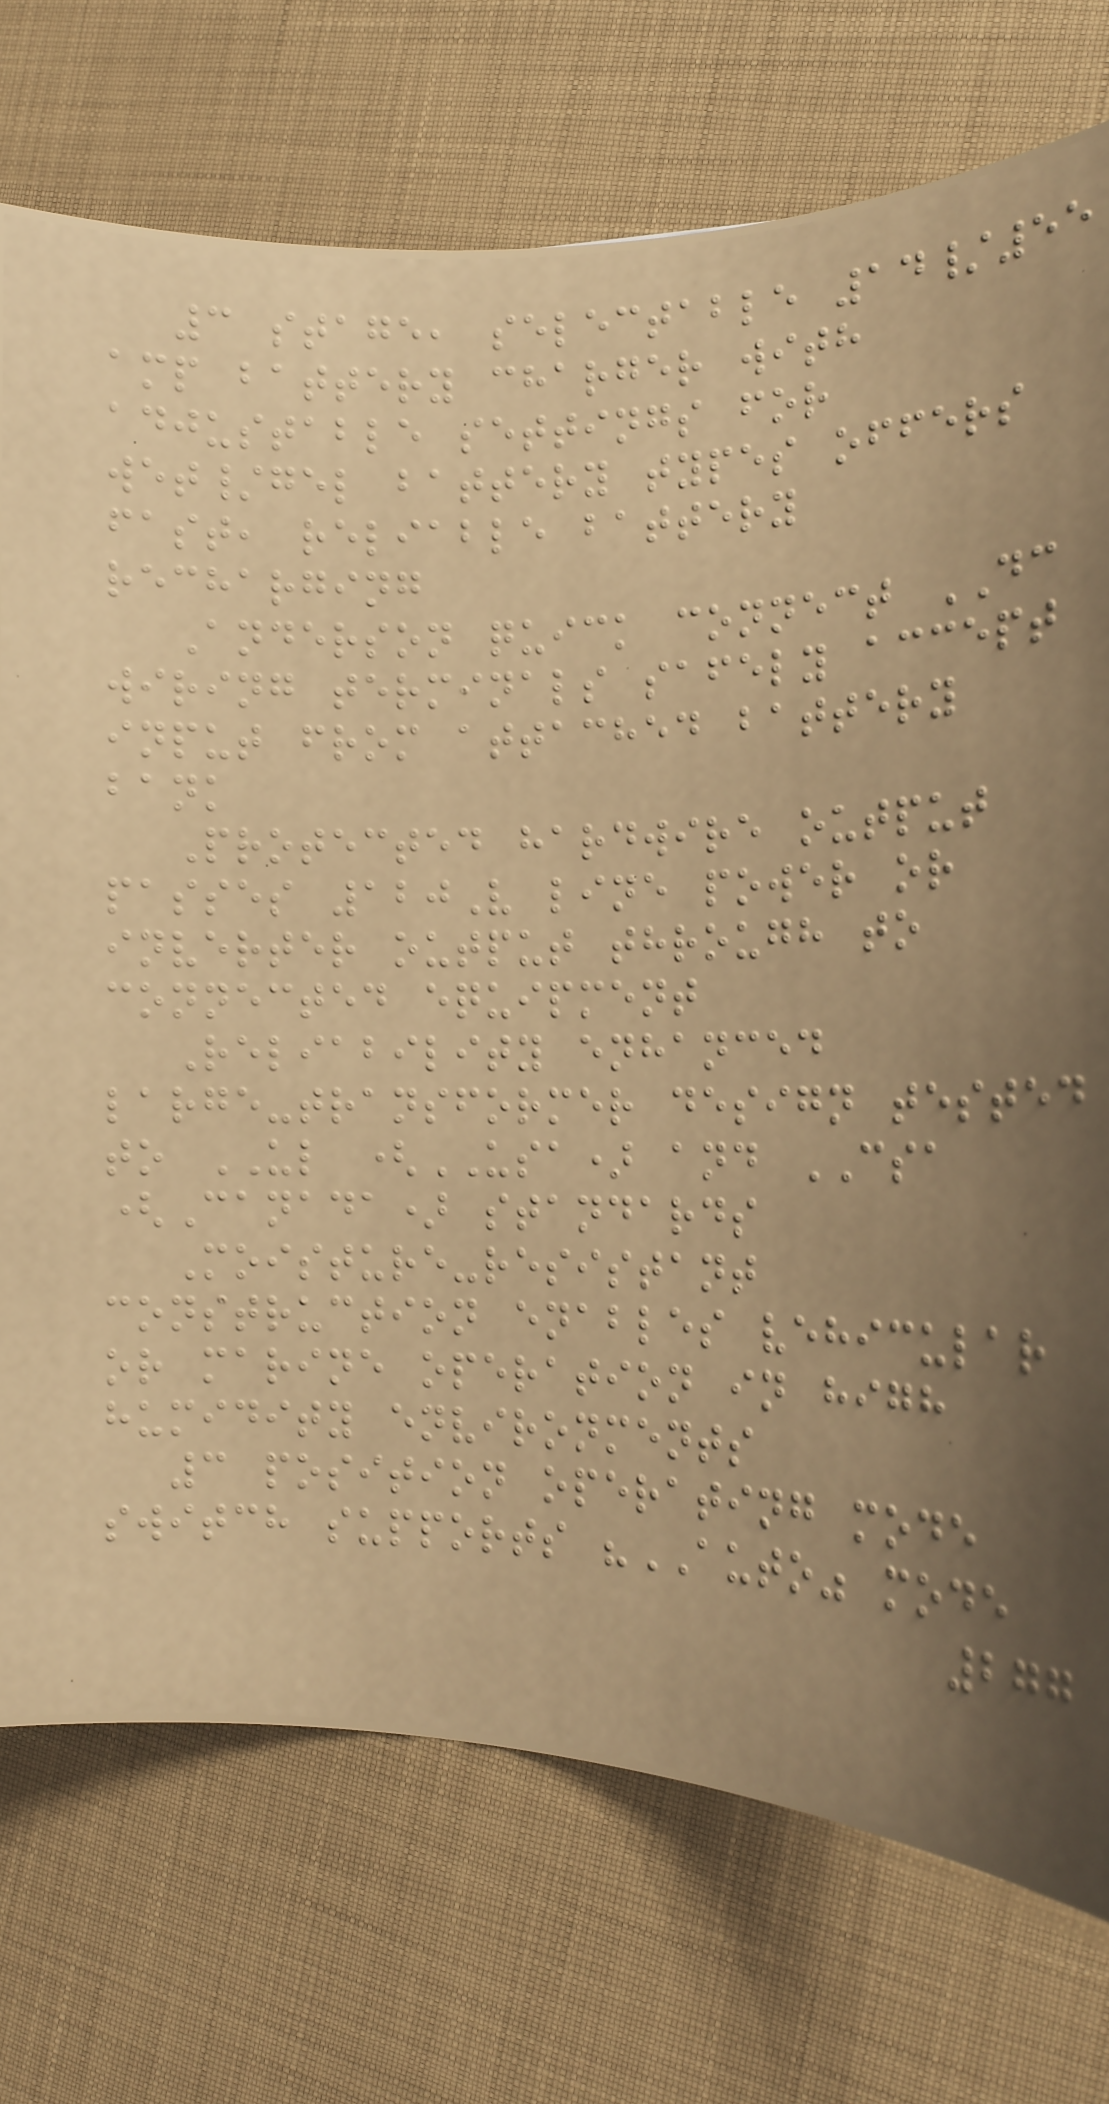3 stage, selectable 14/55
amp battery charger with
adjustable settings for
wet/gel battery types offers
fast, reliable battery
recharging
Anderson quick connect DC
wiring terminals safely accept
input from attached battery
bank
Protected hardwire output
passes 120V line power or
inverter output through to
connected equipment
Reliability enhanced
large-transformer design tested
to UL (USA) and CSA
(Canada) standards
Moisture-resistant
construction enables vehicular
or marine operation in high
humidity environments
3 position operating mode
switch supports "AUTO" mode
277
